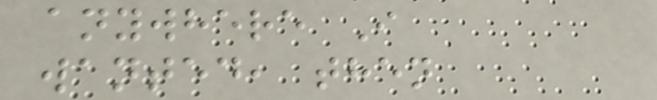anywhere I
wanted, then
